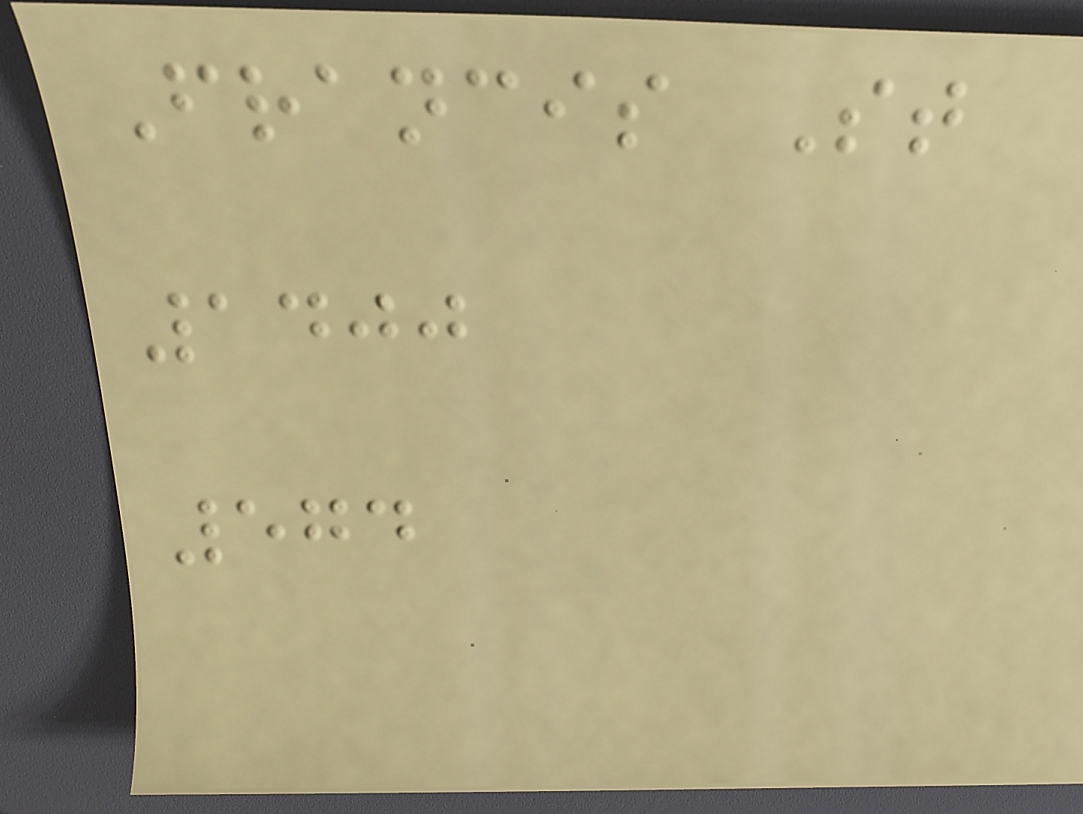Francis St
1400
574
